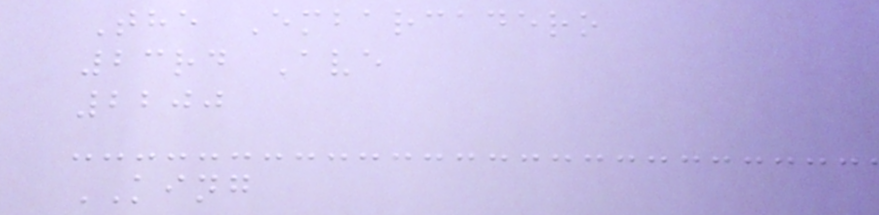The Embarcadero
23rd Ave
2200
KING
